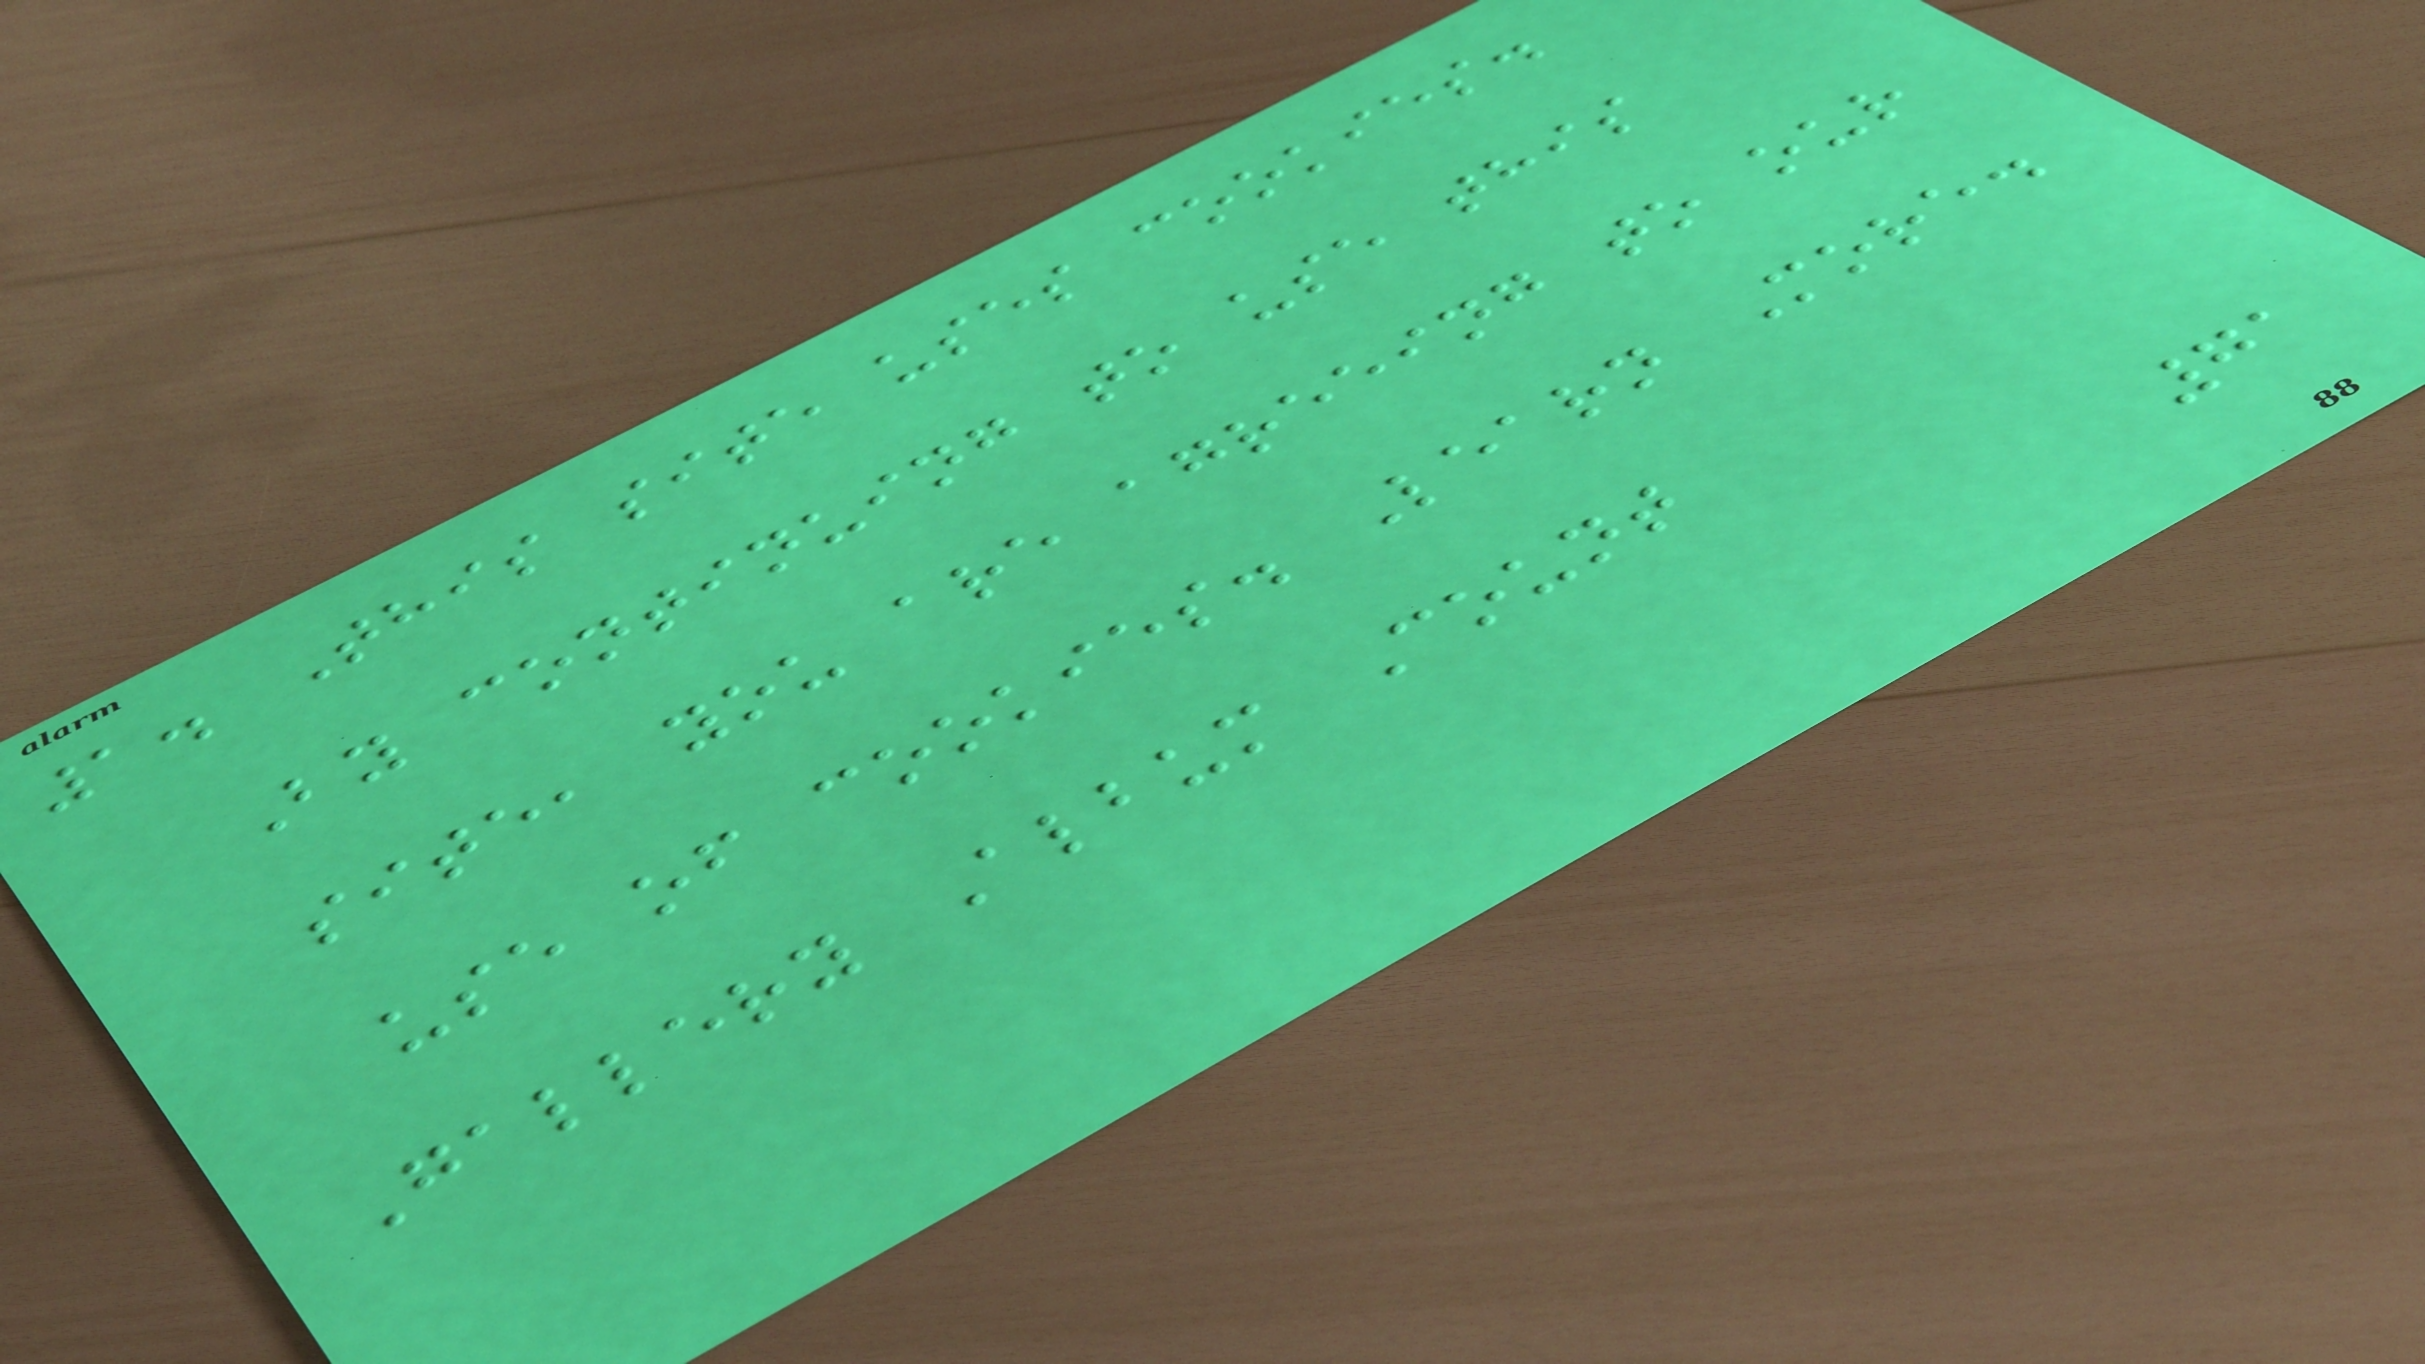1. This site uses cookies.
By continuing to use this
site, you are agreeing to our
use of cookies. Learn More.
Gallery Album Count
71
